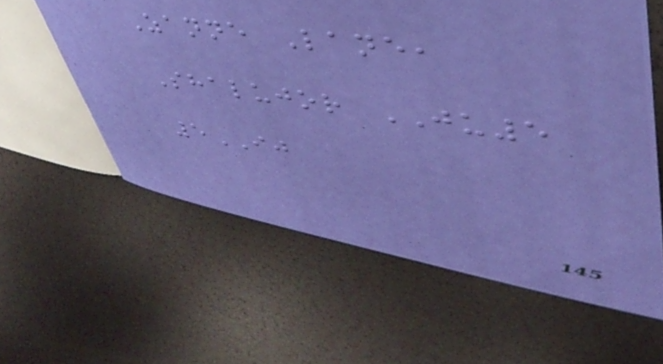Zanne Lane,
Shalujor JU5
5IJ
